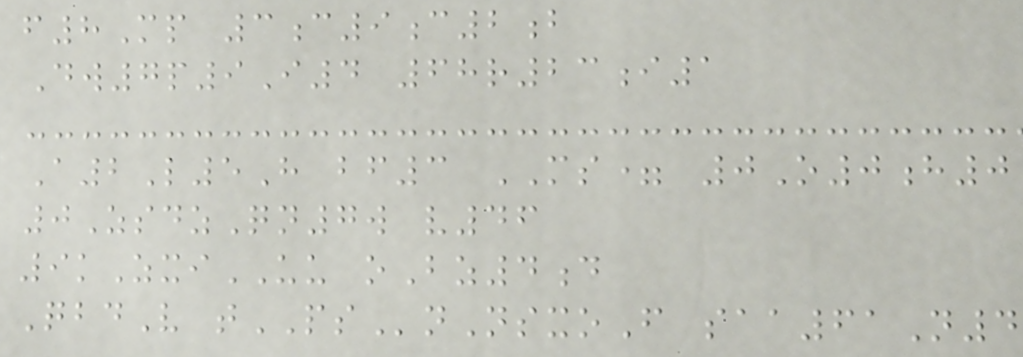f8Mp 3c9c2b
Dw7p9I4 68r23i1
A2L5H bf3 MS= 0O0h0
0ZsdzQn7w v46
9kZxiUU oBz4d
QbdV tPSnNsxoF saa61N4
